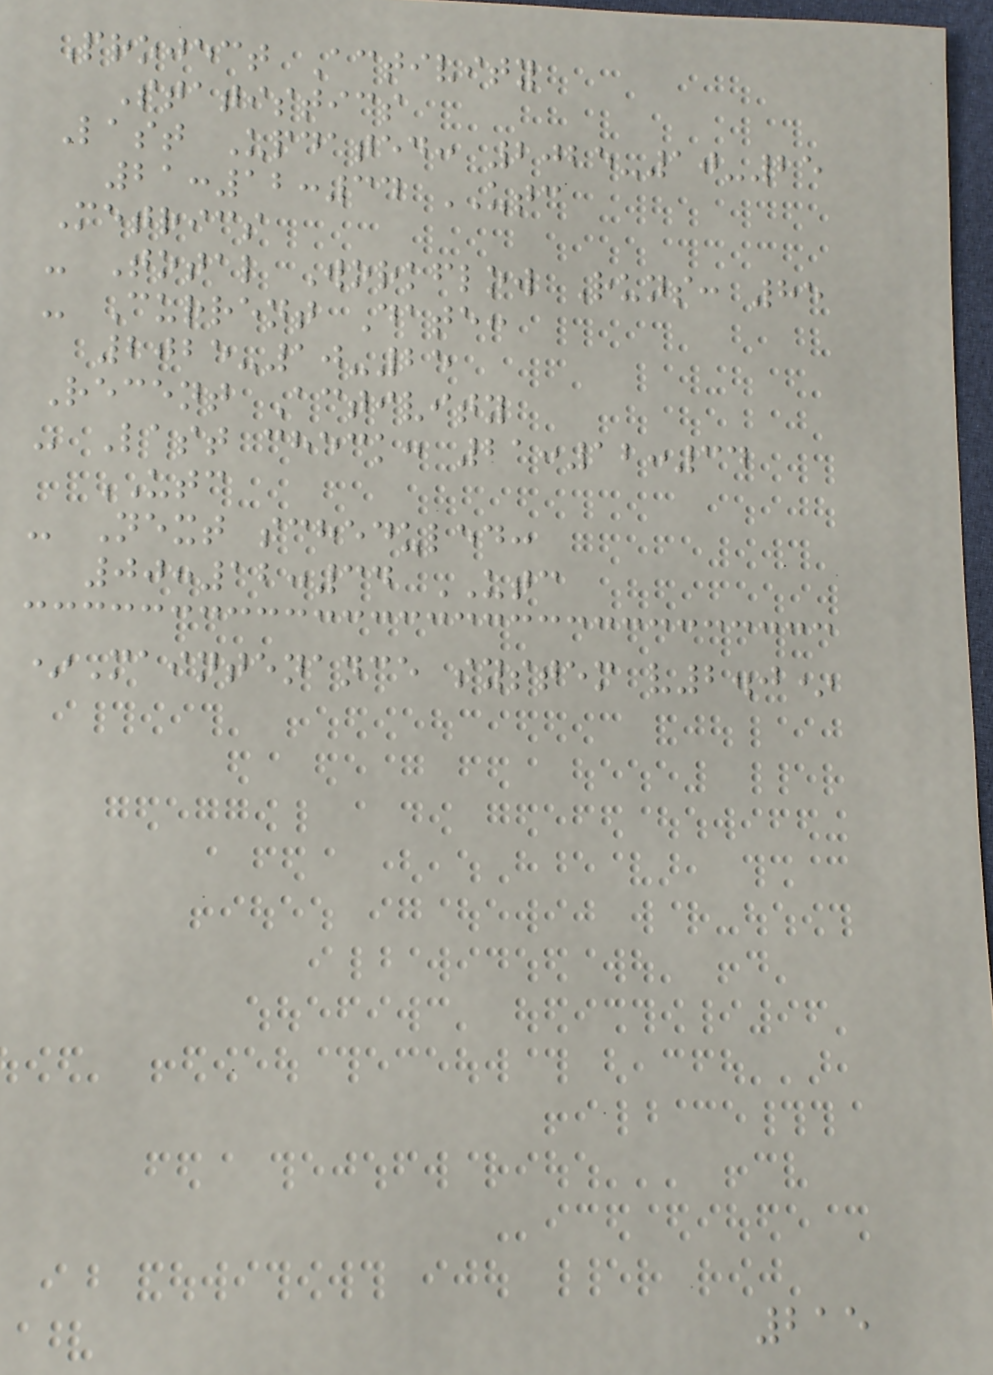Project Activity
Statistics
Last Updated: 2025-10-25
21:12:34 UTC
Metrics
- Total Workflow Runs: 85
- Current Date:
2025-10-25
Recent Activity
- Last check: 21:12:34
UTC
- Next scheduled:
00:12:34 UTC
*Maintenance system v2.0*
215
